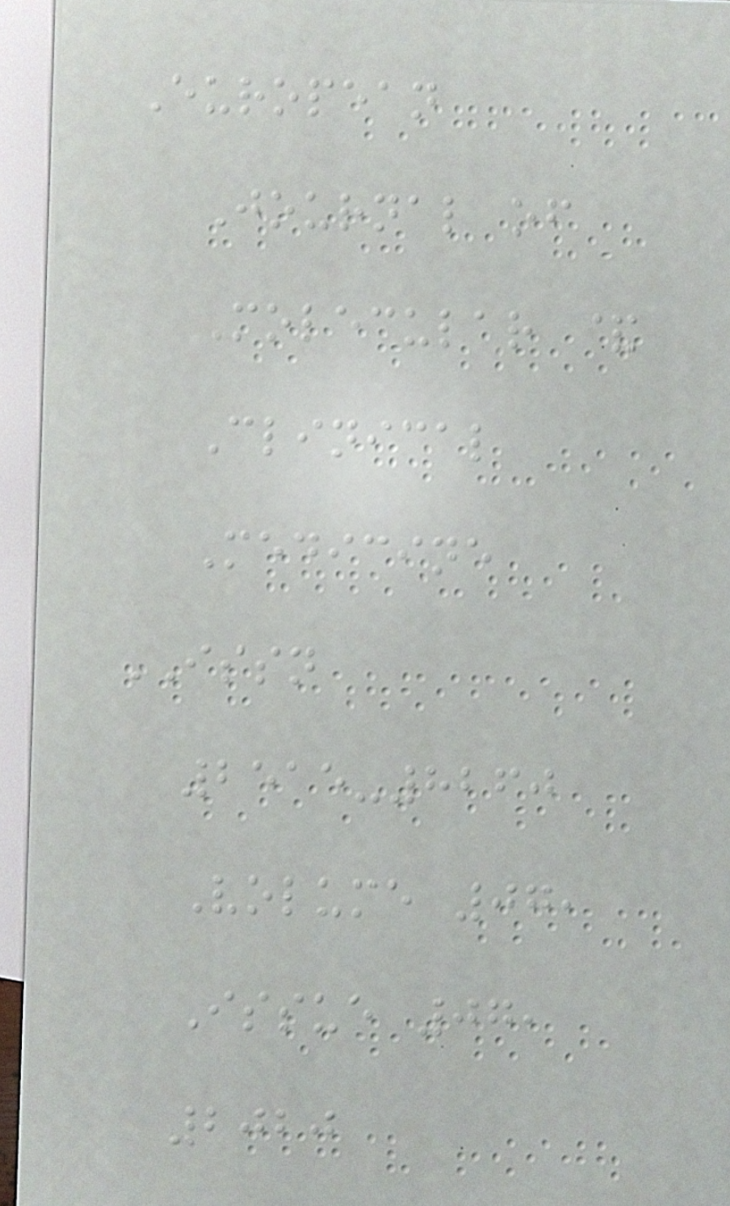European
Journal of
Molecular &
Clinical
Medicine
ISSN
2515-8260
Volume 07,
Issue 07,
2020
